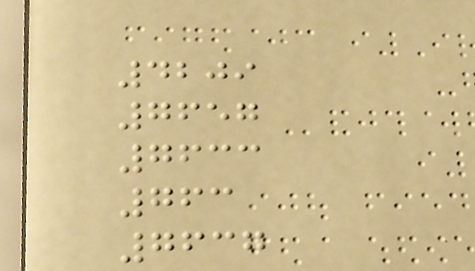4209
7657
7633
763
7637
